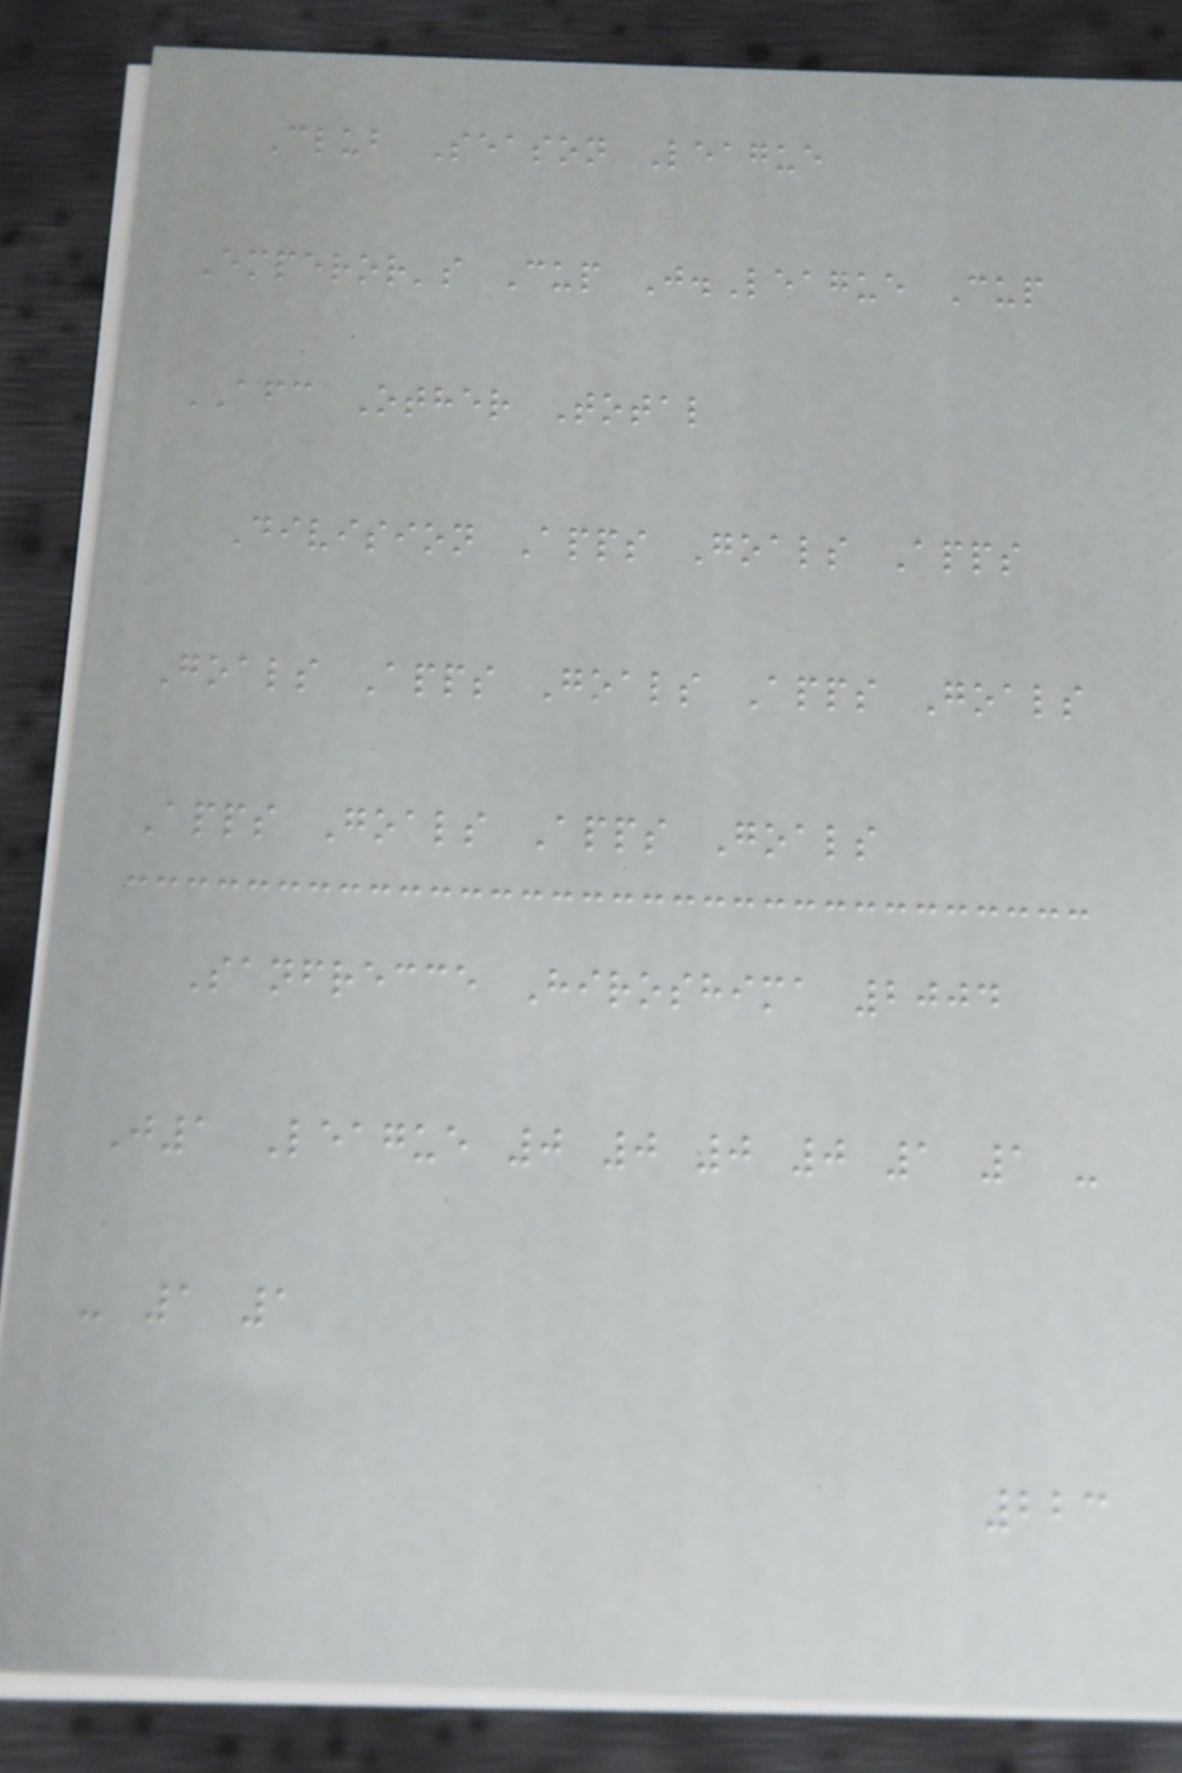Club Season League
Emperor's Cup J.League Cup
AFC Other Total
Division Apps Goals Apps
Goals Apps Goals Apps Goals
Apps Goals Apps Goals
Sanfrecce Hiroshima 2004
J1 League 0 0 0 0 1 1 -
- 1 1
223
